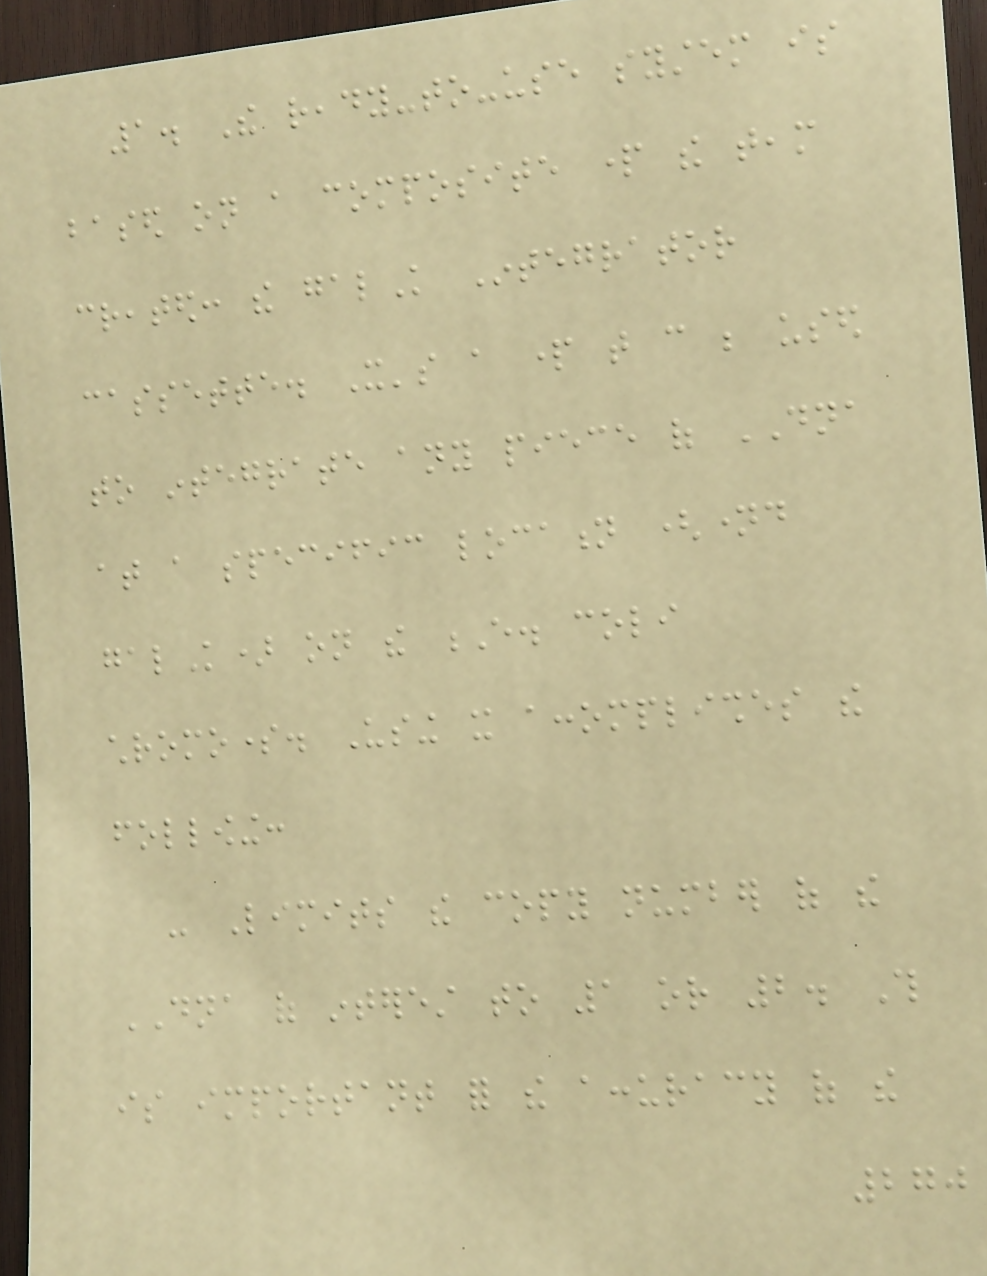1. The ready-to-use system is
based on a composite part the team
created: the galK Integrator
cassette. It's a part that can be used
to integrate any piece of DNA
at a specific location (named
galK) on the E. coli
chromosome. Using it accomplishes the
following:
- Limits the copy number of the
DNA of interest to 1 or 2. This
is important for the accuracy of the
270
